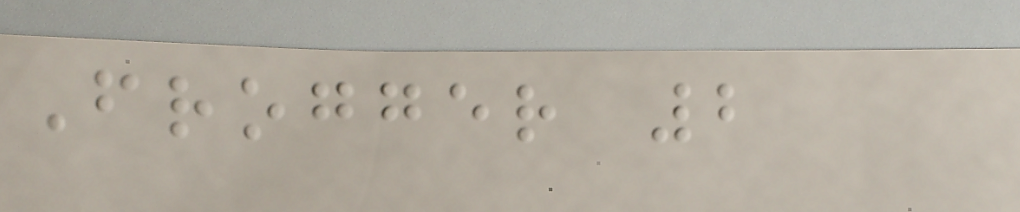Frogger 2
